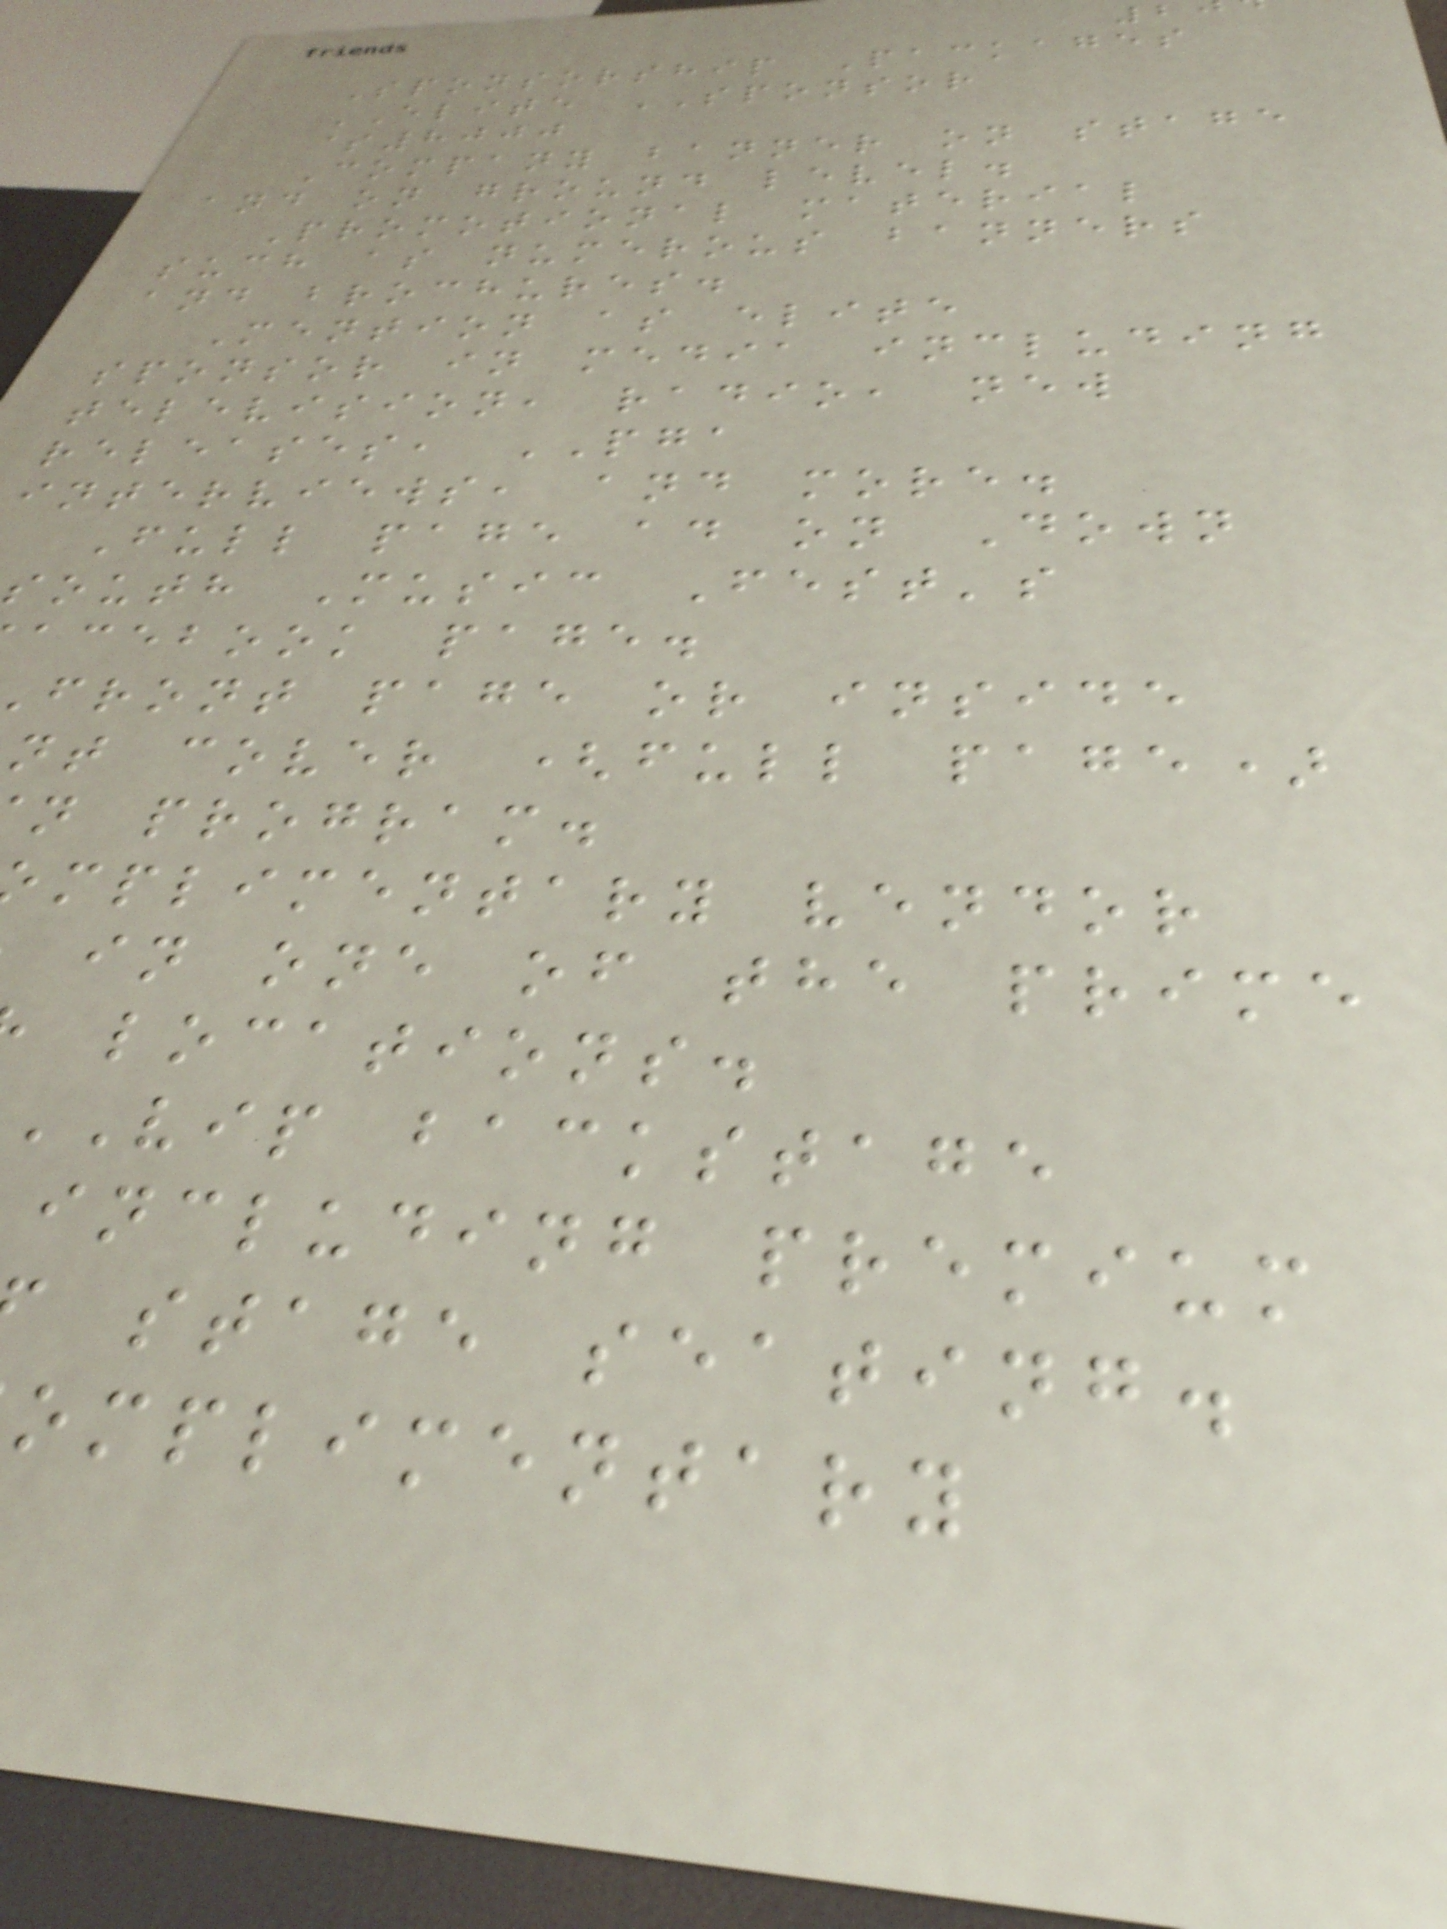Sponsorship Packages
ELITE SPONSOR
$8000
Company banner on stage
and on ground level.
Promotional material
such as numerous banners
and brochures.
Mention as elite
sponsor in media including
television, radio, new
releases, PGA
interviews, and more.
Full page ad on Down
south Music Fest's
acebook page.
front page or inside
nt cover (full page)
n program.
mplimentary vendor
in one of the prime
locations.
VIP backstage
including premium
stage seating.
omplimentary
